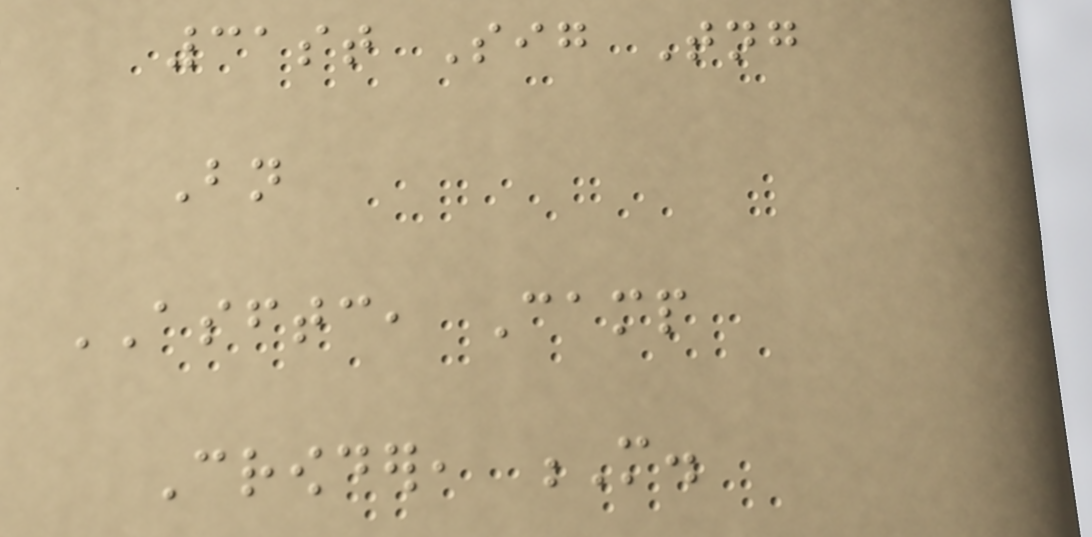31st Sig Tng
Bn
ASFTC, Camp
Crowder, M.
